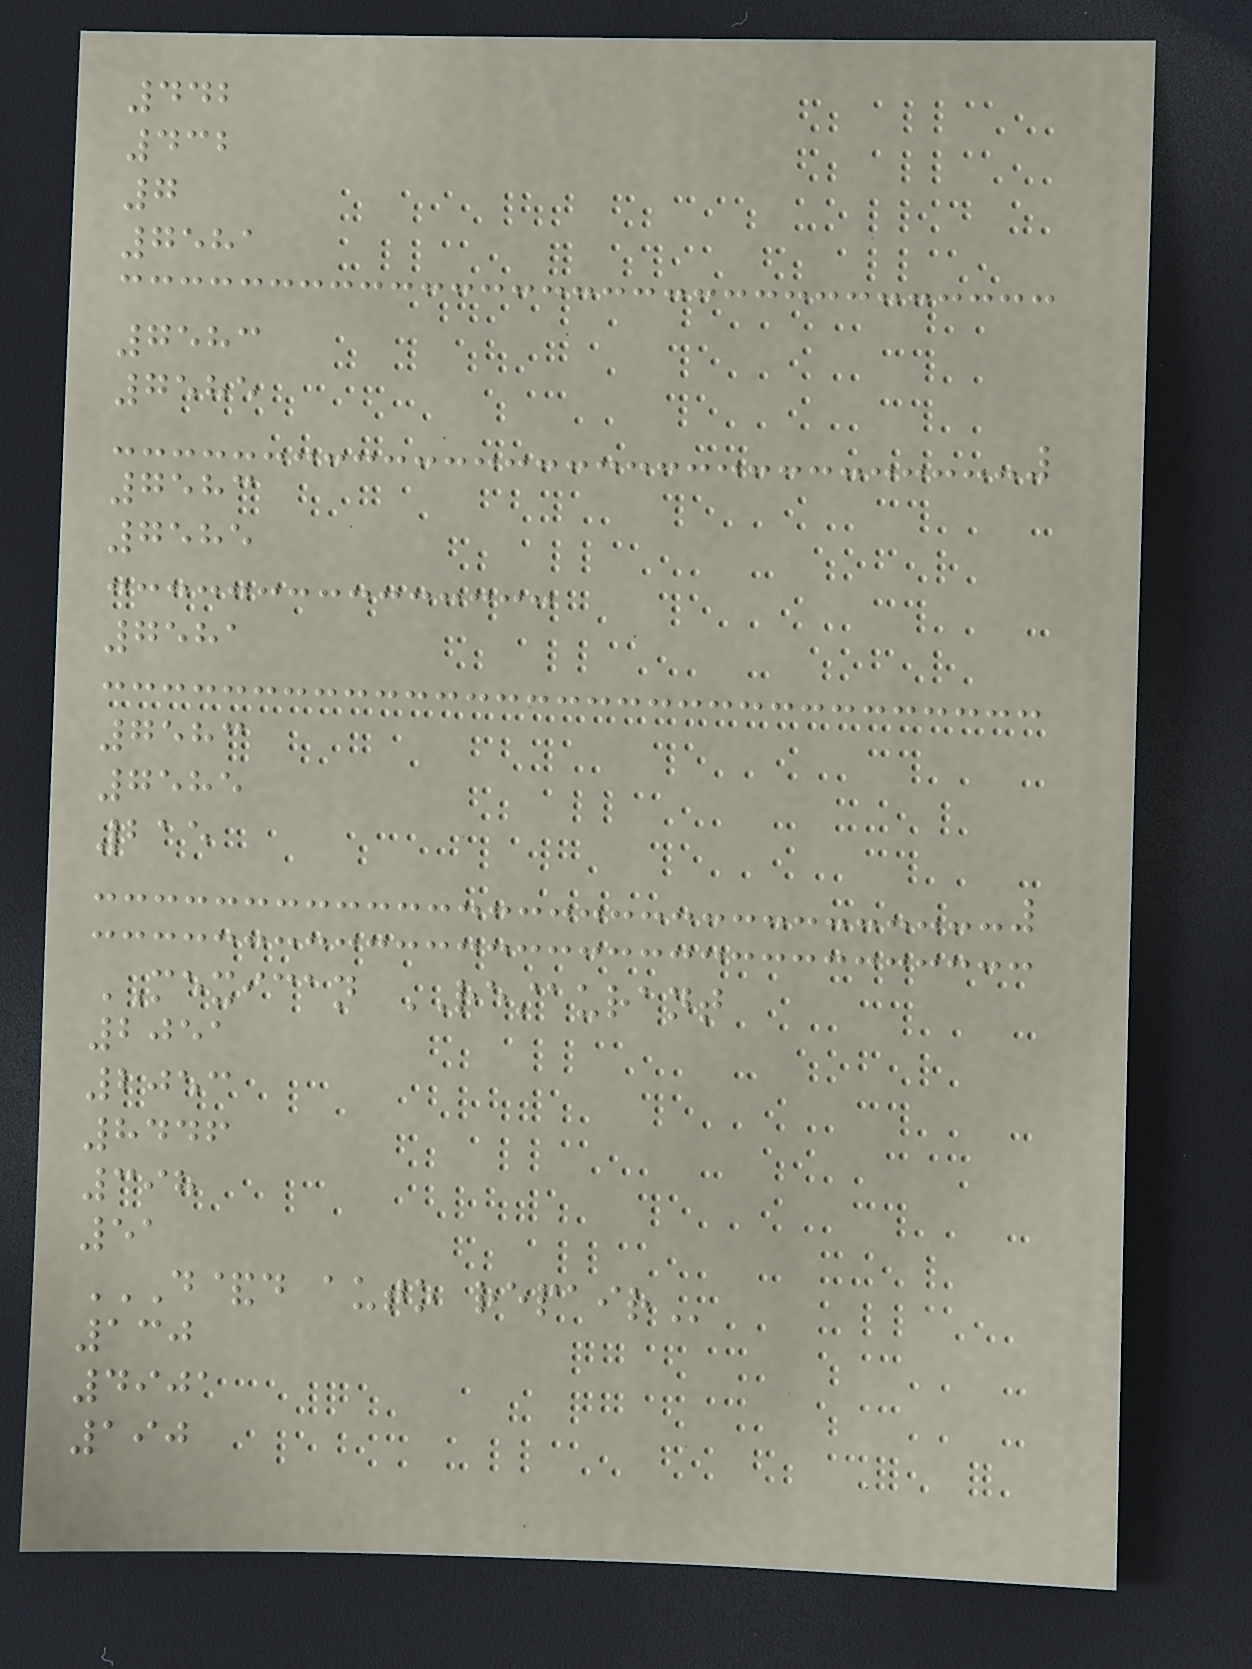442
432
7
7581
7583
7585
7583
7585
7581
7583
7585
215
MEXICAN RESTAURANT
2051
2053
8446
398
51
D&D AUTO REPAIR
130
4901
190
